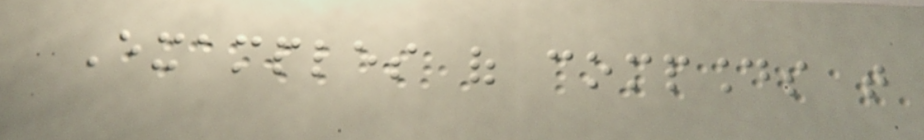Examples of compounds that
